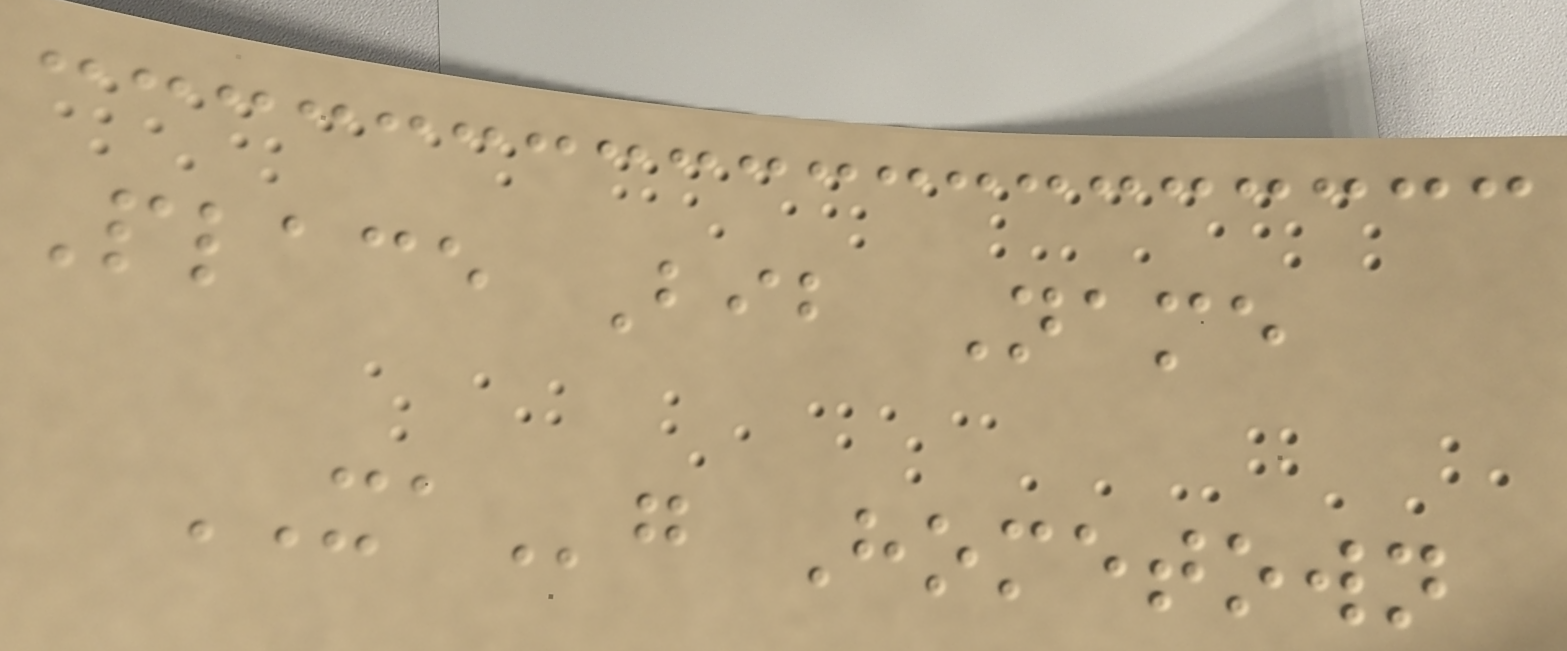Place Bib Name
XAg Hometown
